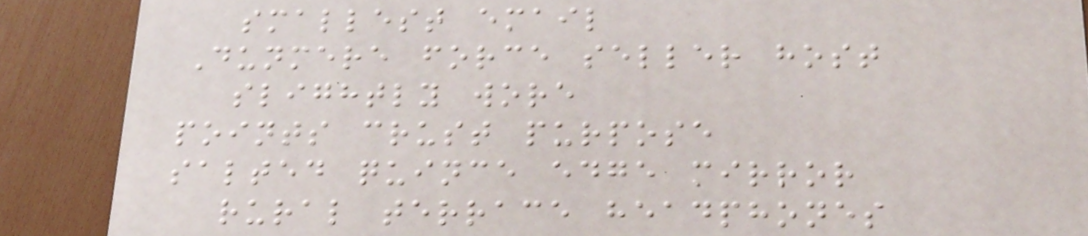smallest email
Dunmere force seller host
slightly wore
points crust purpose
salted quince edge mirror
rural terrace headphones
